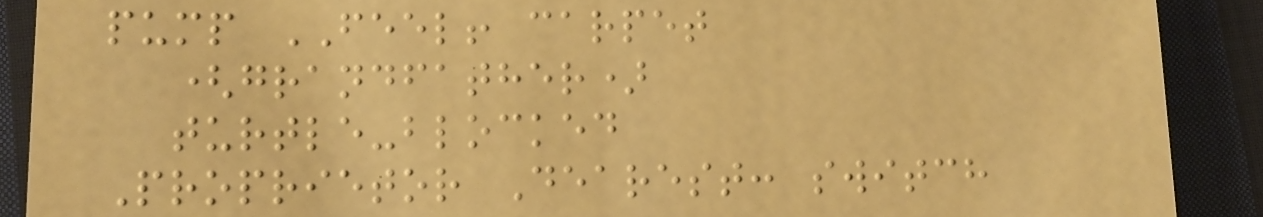pump FEEL! carpet
(grandfather)
turtle-blocked
Proprietor Dearest: switch
